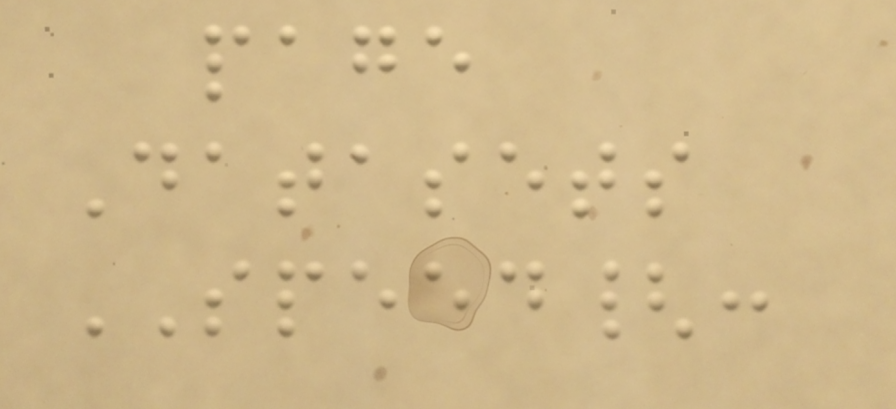page
Datasets
SPEED{:
